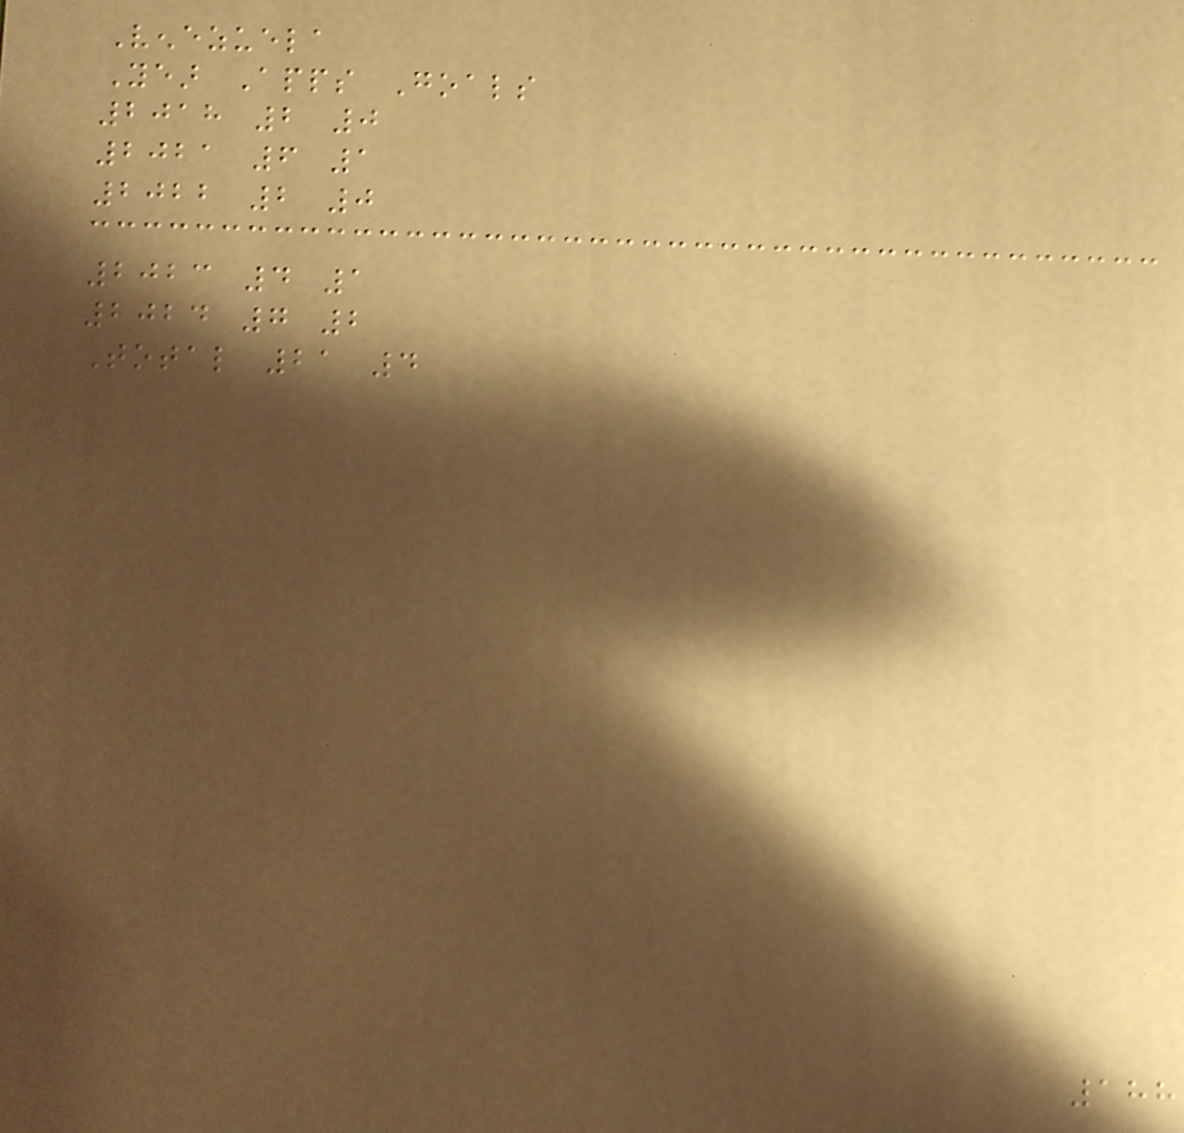Venezuela
Year Apps Goals
2018 2 0
2021 6 1
2022 2 0
2023 4 1
2024 7 2
Total 21 4
188
